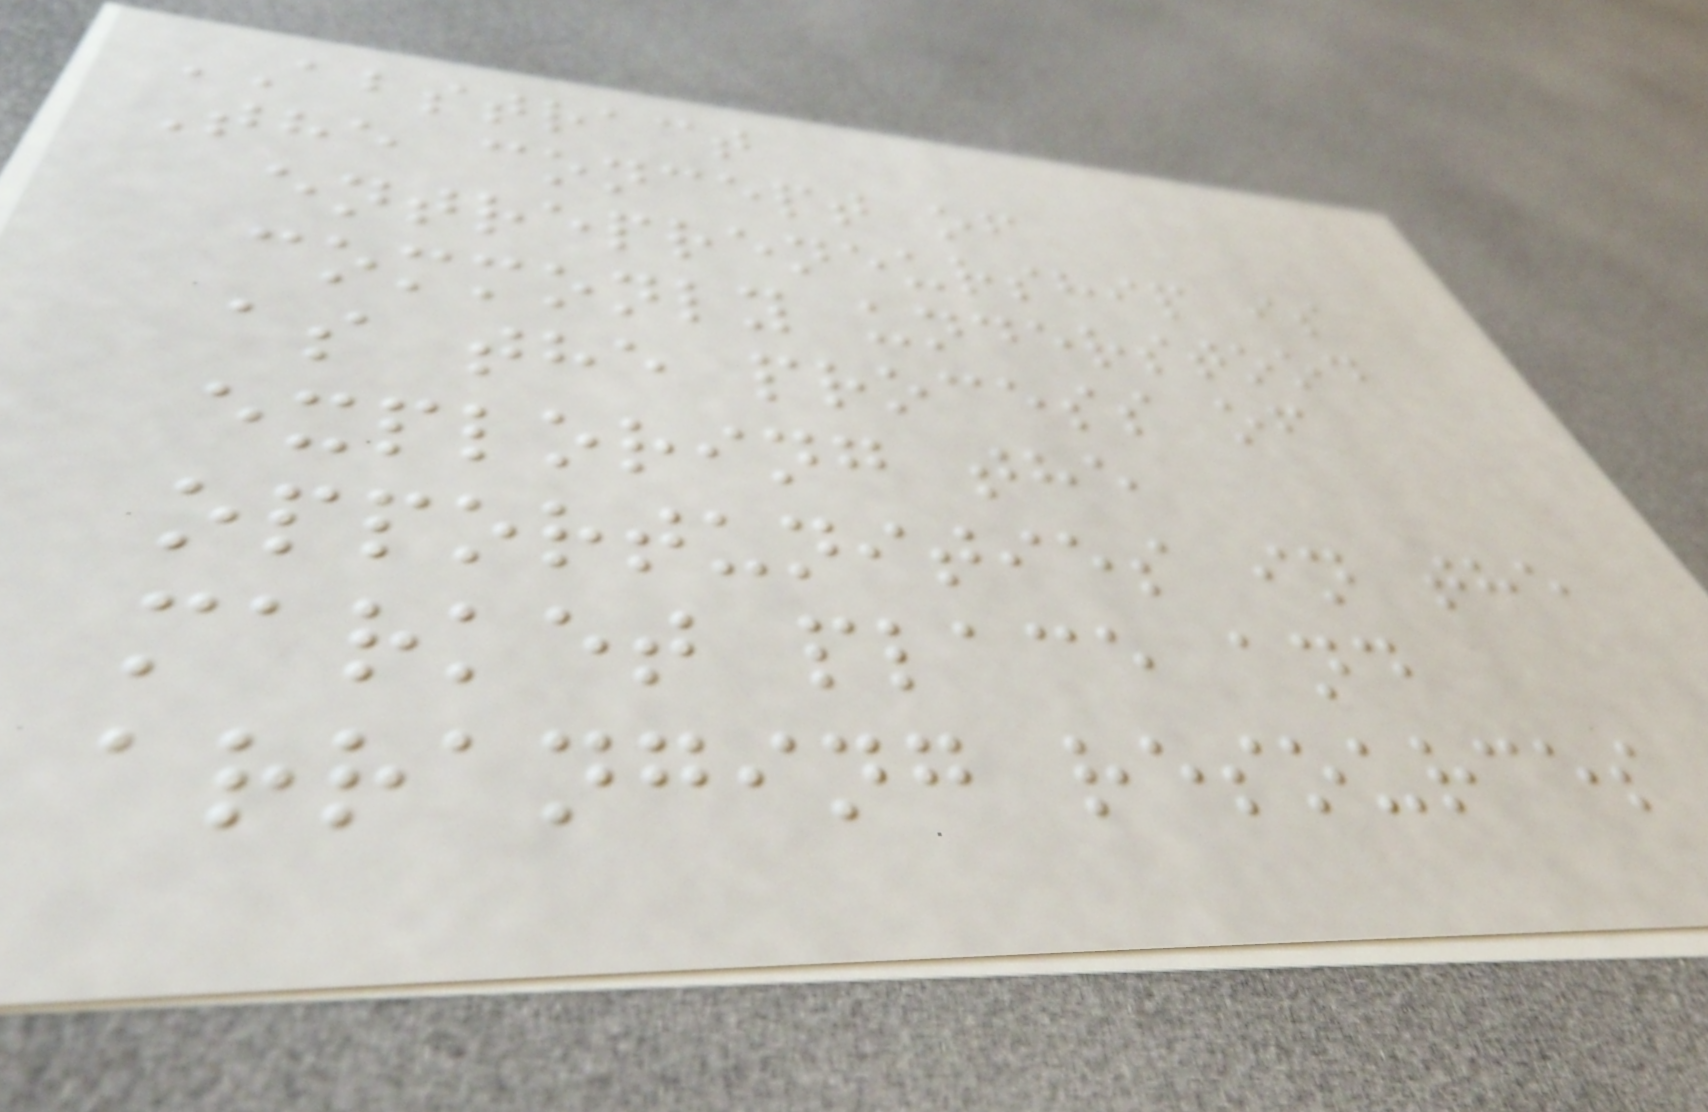ABSTRACT
The concept of
entrepreneurship is
commonly understood
as the process of
exploring the
opportunities in the
market place and
arranging resources
